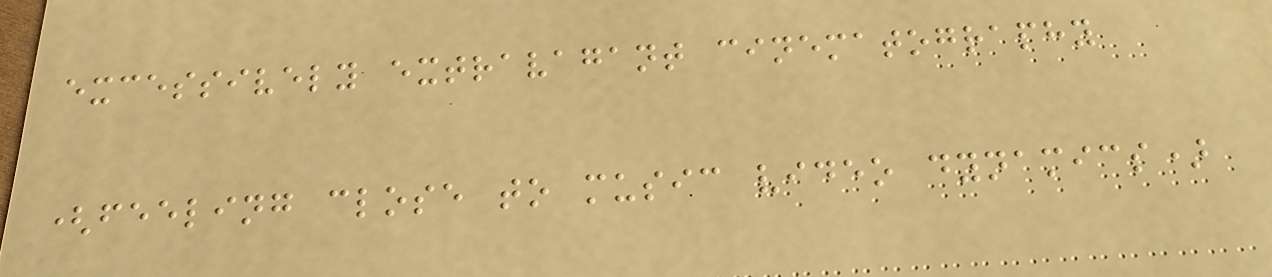excessively extravagant cinematography
(feeling close to music video dynamics)
